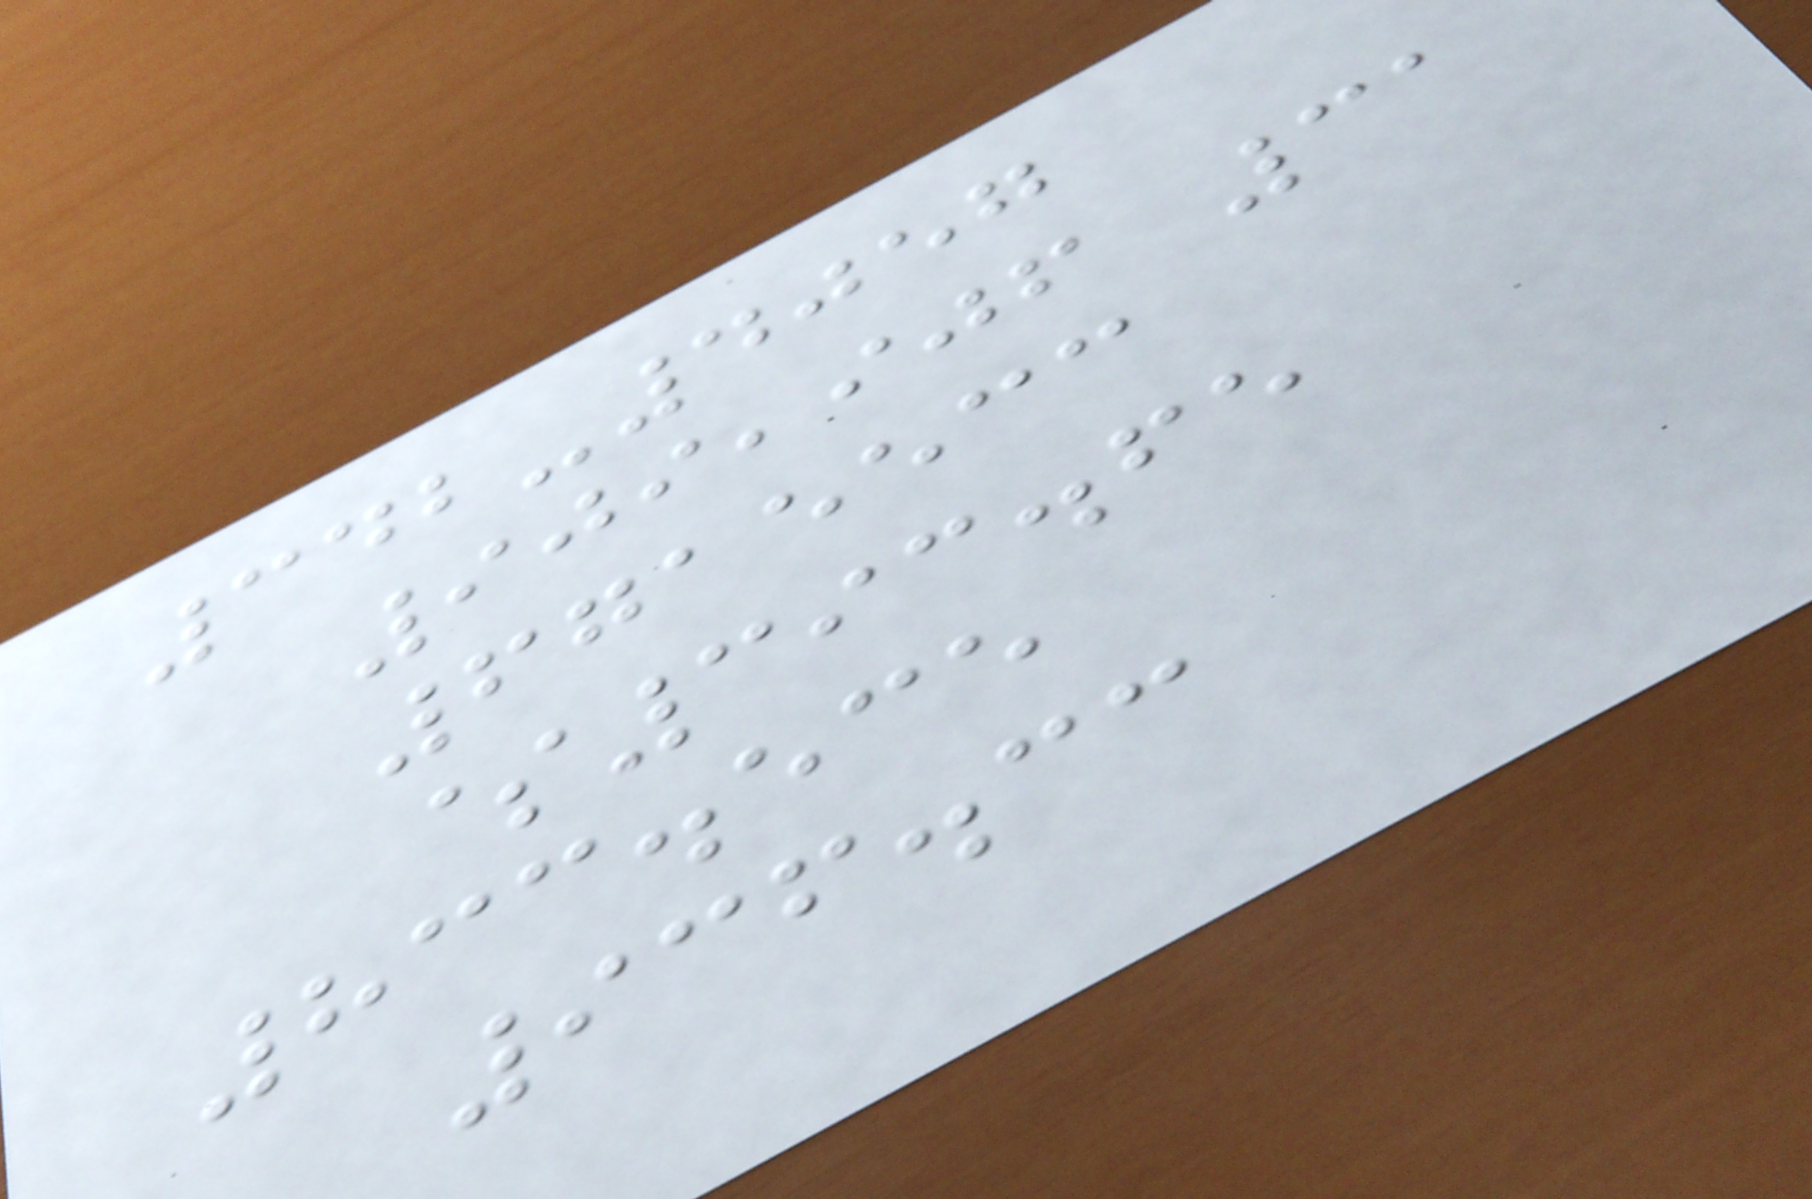342-4057
909,906 31
6715533
$393.65
833.535
936.33
